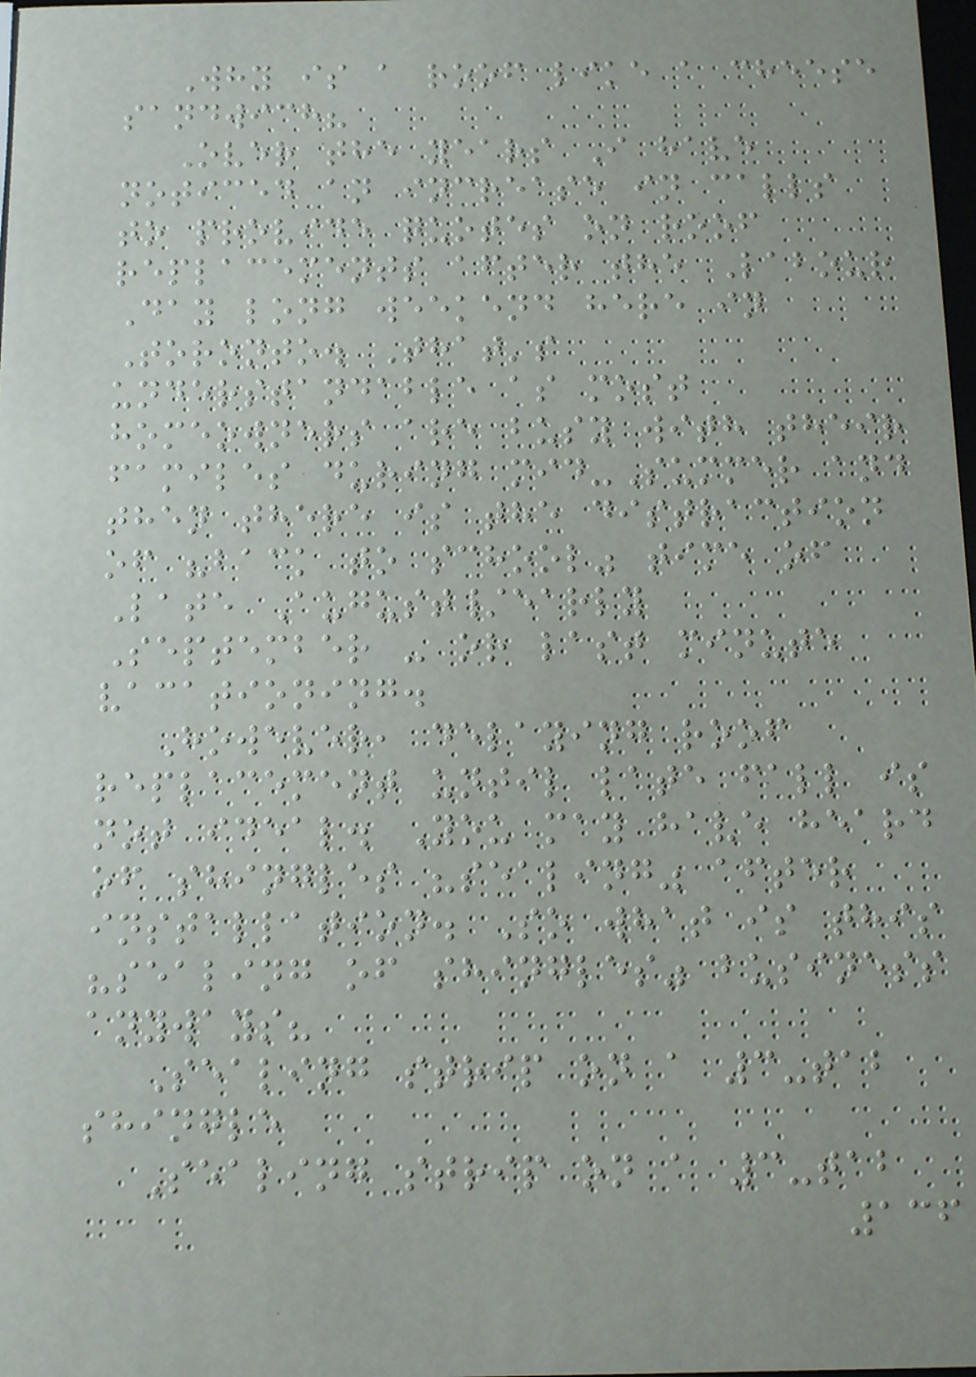Why is a roof like a cheese
sandwich?
Over the years I have
noticed an increase in calls
to provide quotes on roof
replacements after the Labour
Day long weekend here in
Toronto. That's
understandable as most
homeowners are busy with their
familes during mid-Summer and
then there is the distraction
of "back to school" time of
Late August/early
September - or last minute
vacationing.
However, delaying roof
replacement until late fall is
not ideal. You may have heard
of shingles "sealing" after
installation. So what is this
"sealing of shingles" business
anyways?
Sealing strip on a 3-tab
shingle
Sealing strip on a 3-tab
136
